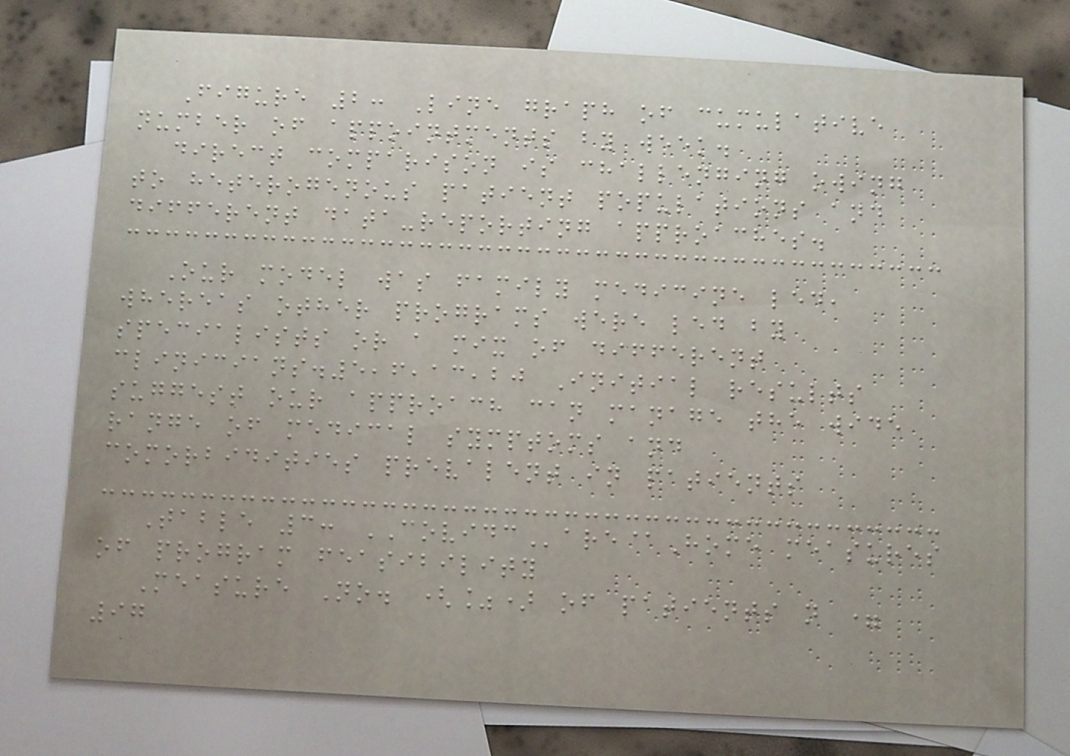Figure 2: Line graph of cumulative
number of appointments by week.
direct comparison is challenging owing
to heterogenous patient populations and
different data-reporting approaches.
Our model was family medicine led,
whereas other programs were led by
specialists or a mix of different
clinicians.5,6,13,20 Initial results
suggest our approach can manage the wide
range of medical symptoms and
comorbidities prevalent in patients
Table 3: COVIDCare@Home measures
of program feasibility
Measure No. (%) of patients n =
97
